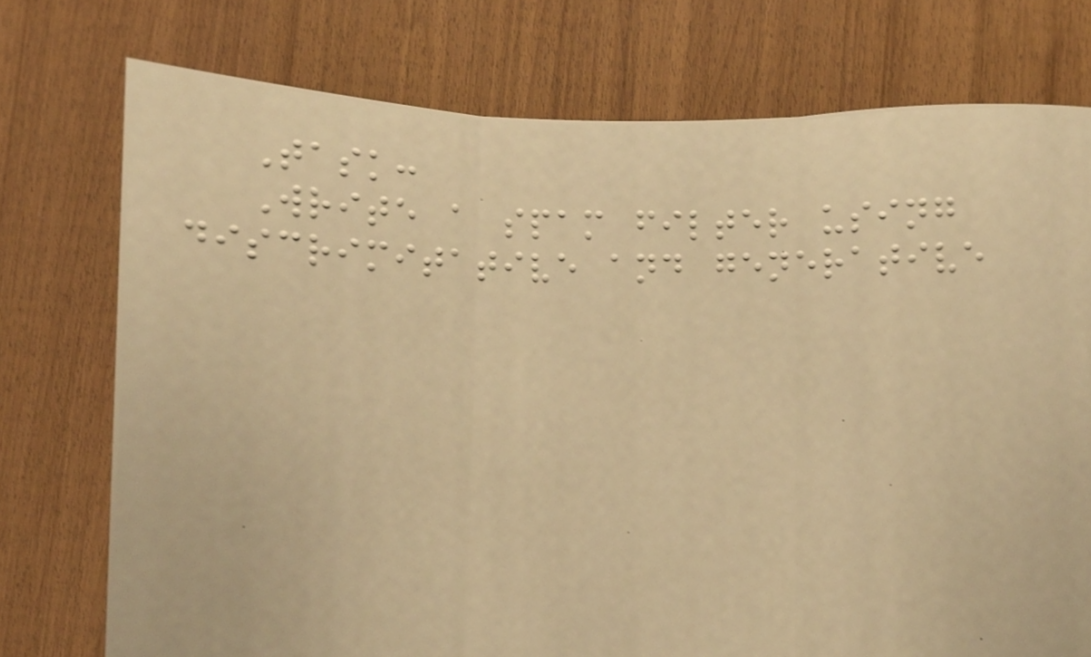Task:
Write a spam filter using
discrimitative and generative
